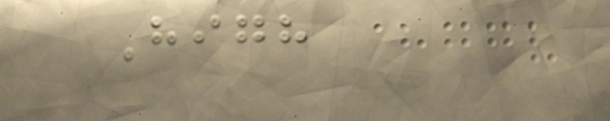High
